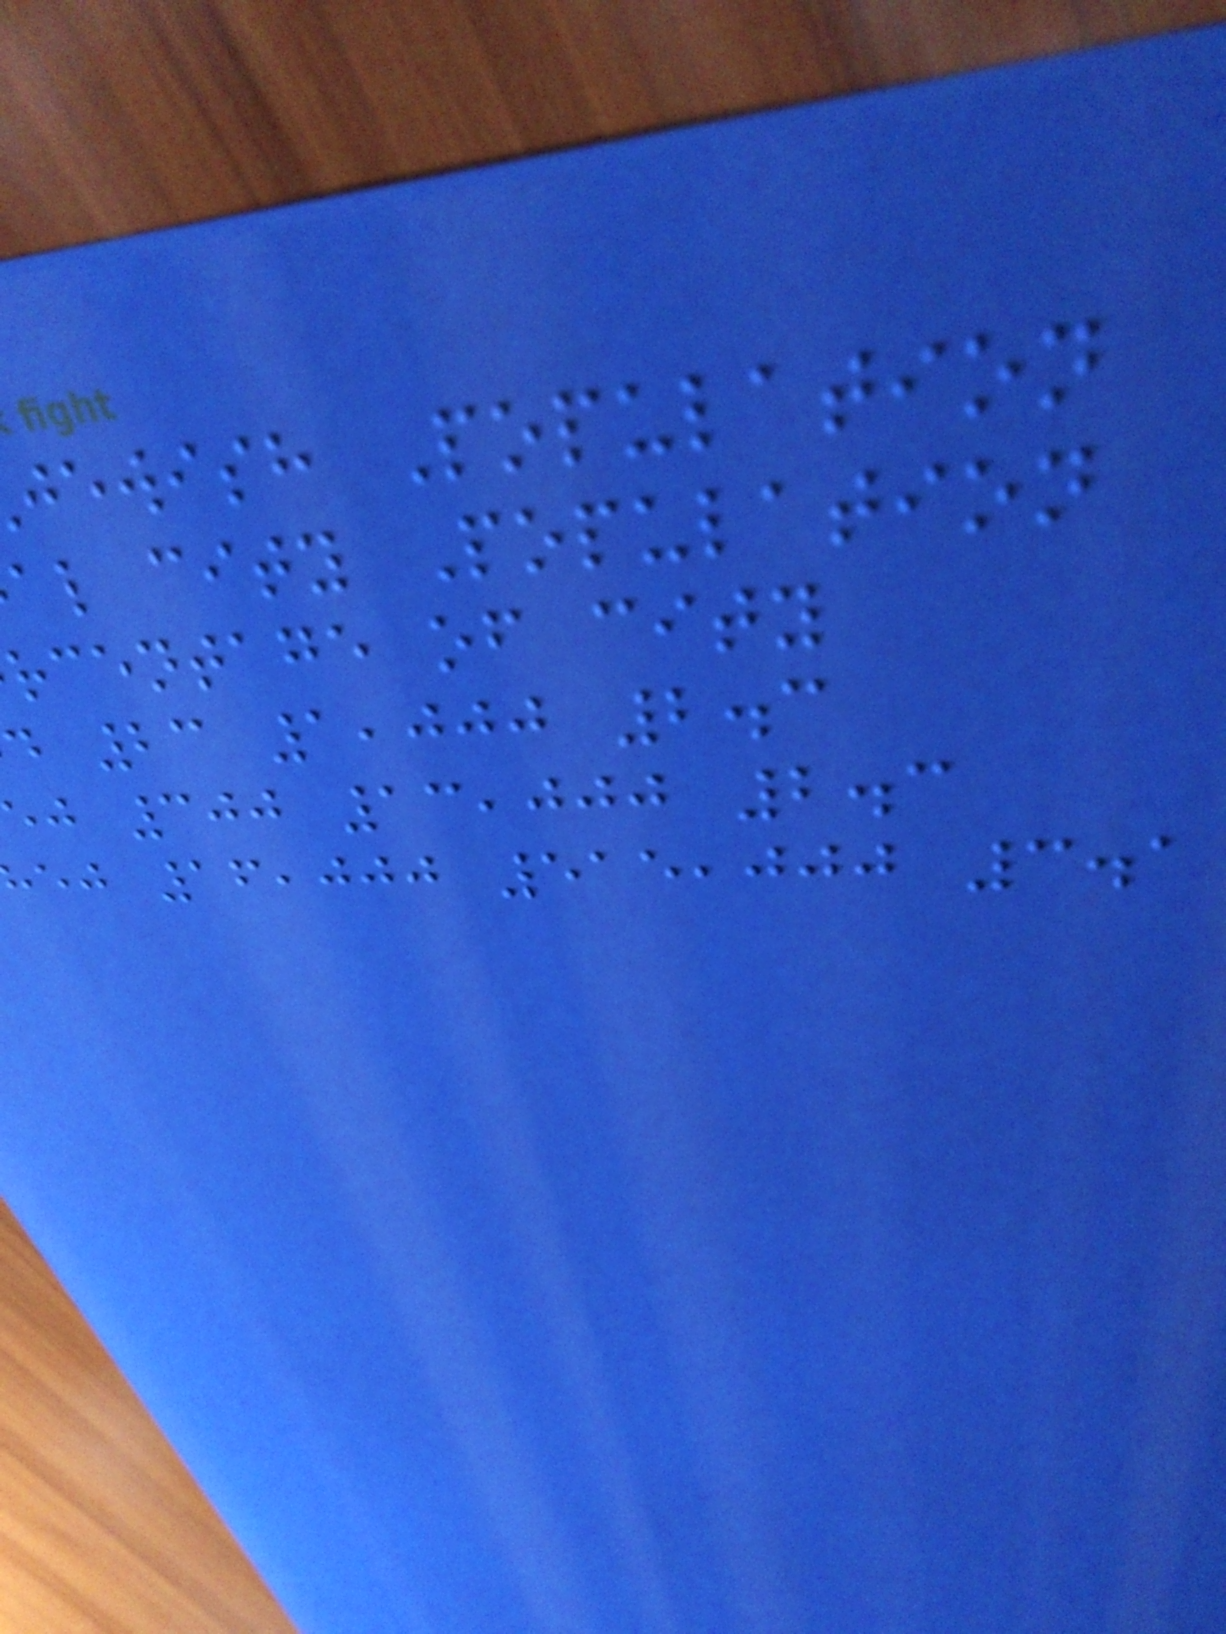jewish Population
al city Population
rcentage of city
d 23 1,000 2.3
j 300 13,000 2.3
ej 16,000 515,000 3.1
